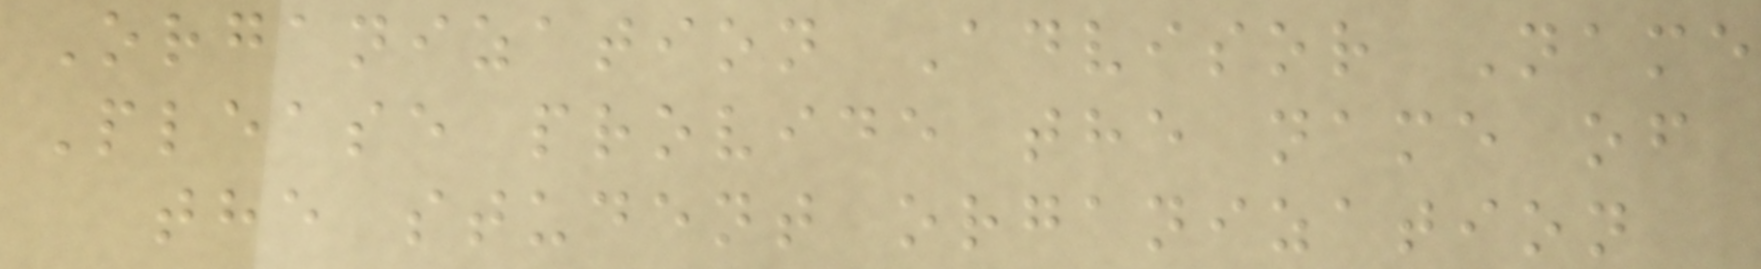Organization Advisor Name
Please provide the name of
the student organization
